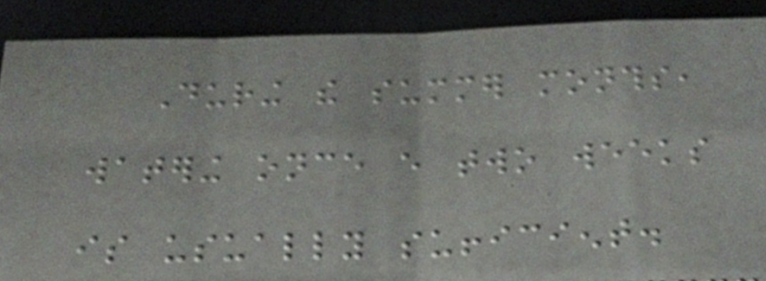During the summer months,
watering once every two weeks
is usually sufficient.
